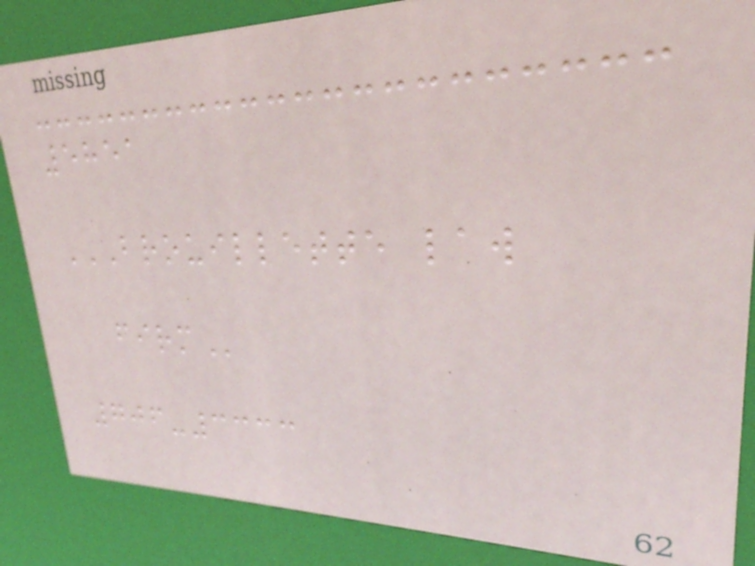5851
BROUILLETTE LAW
FIRM
706-3333
